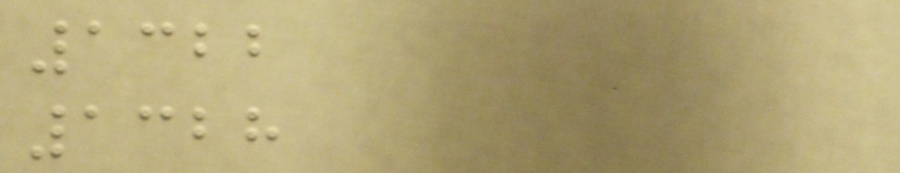1322
1328
